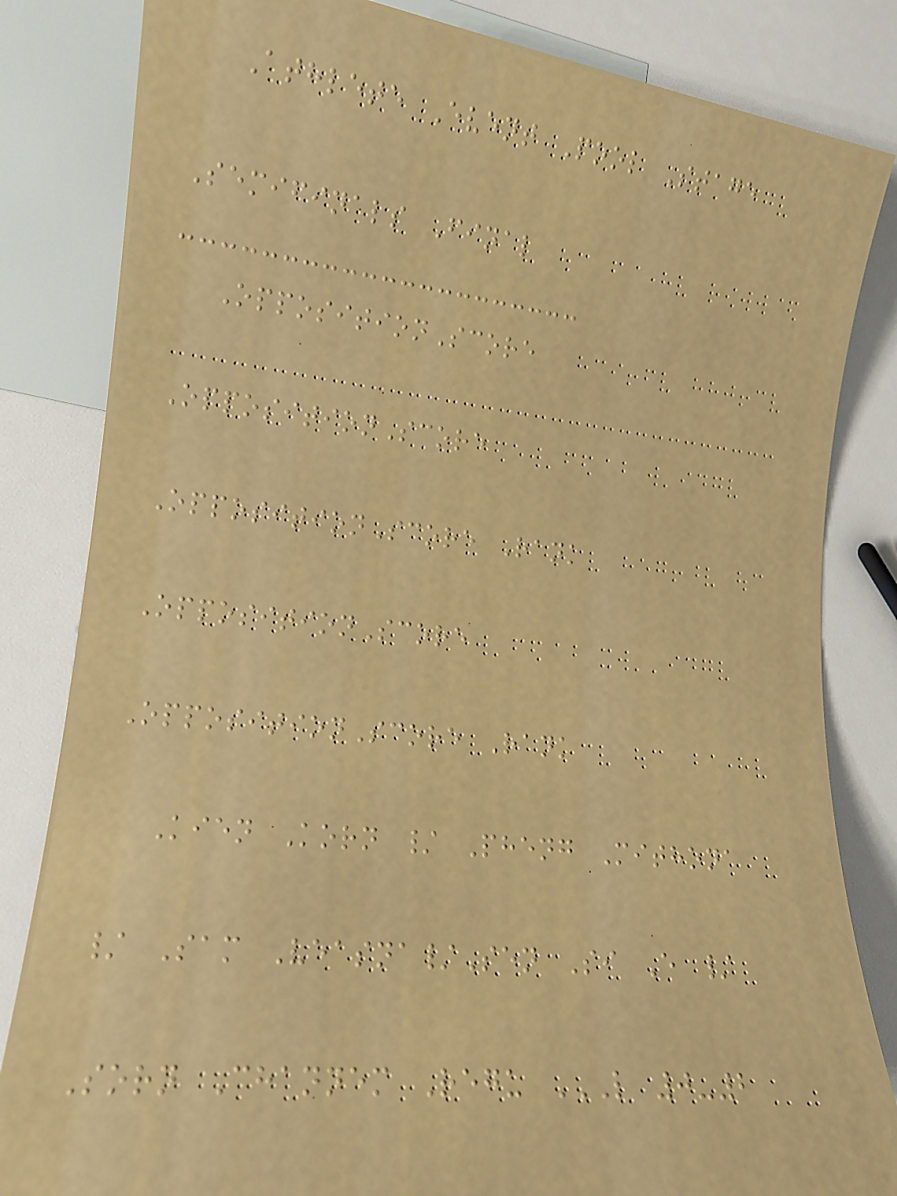Athlete Event Pool Stage
Semifinals Final
OppositionScore
OppositionScore
OppositionScore Rank
OppositionScore
OppositionScore Rank
Kien Korn / Pheng Mithona
/ Sam Veasna/Sen Si E /
Sorn Channem Regu L 0-2
